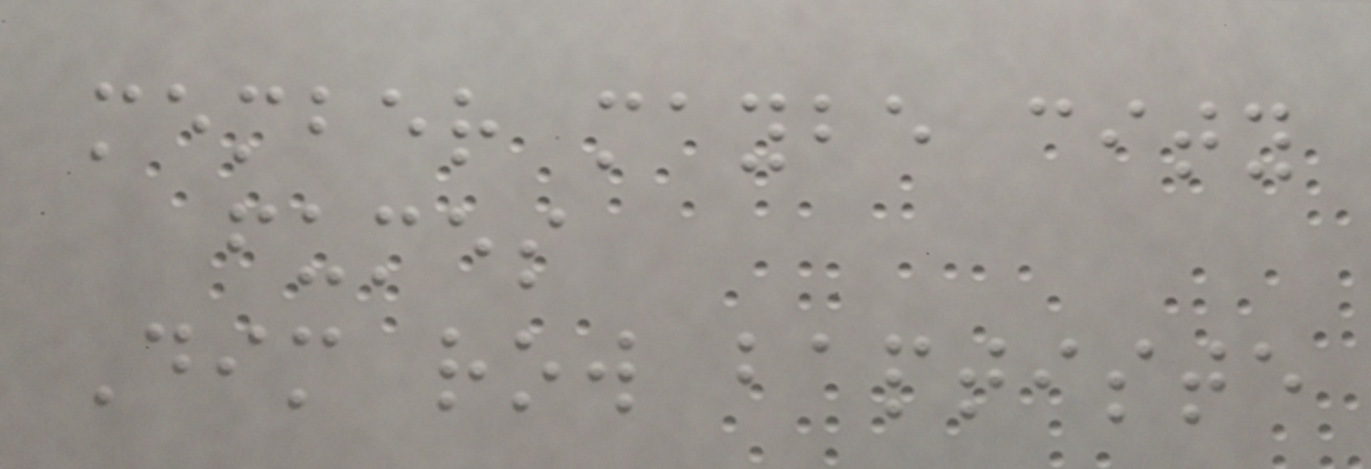member maybe city
fumes
Dim row baptiste
